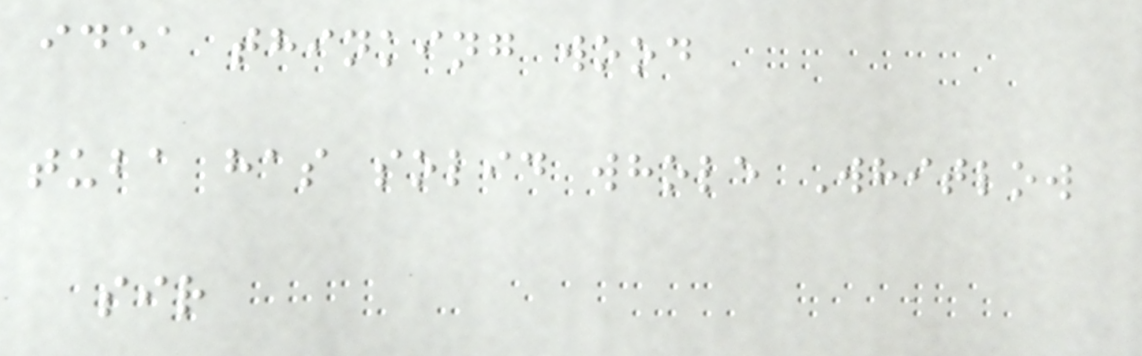idea thinking wood
tuba has solid whole Whitlow
sir
